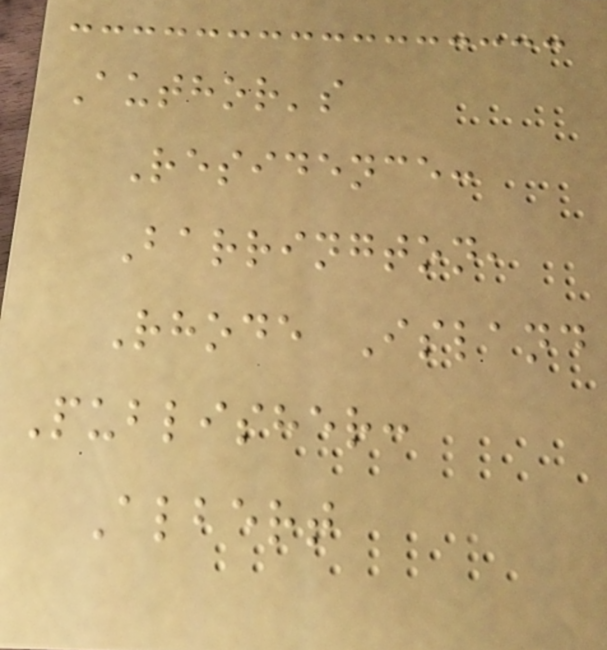Author's
Residence:
Barrington,
Rhode Island
Publisher:
Albert
